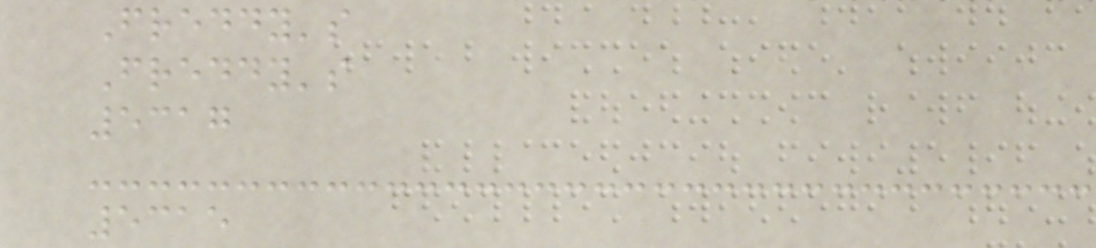Freddy's
Freddy's
5317
5315
